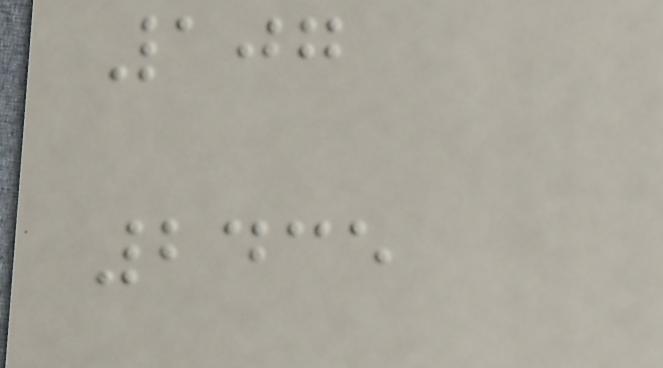107
2435
